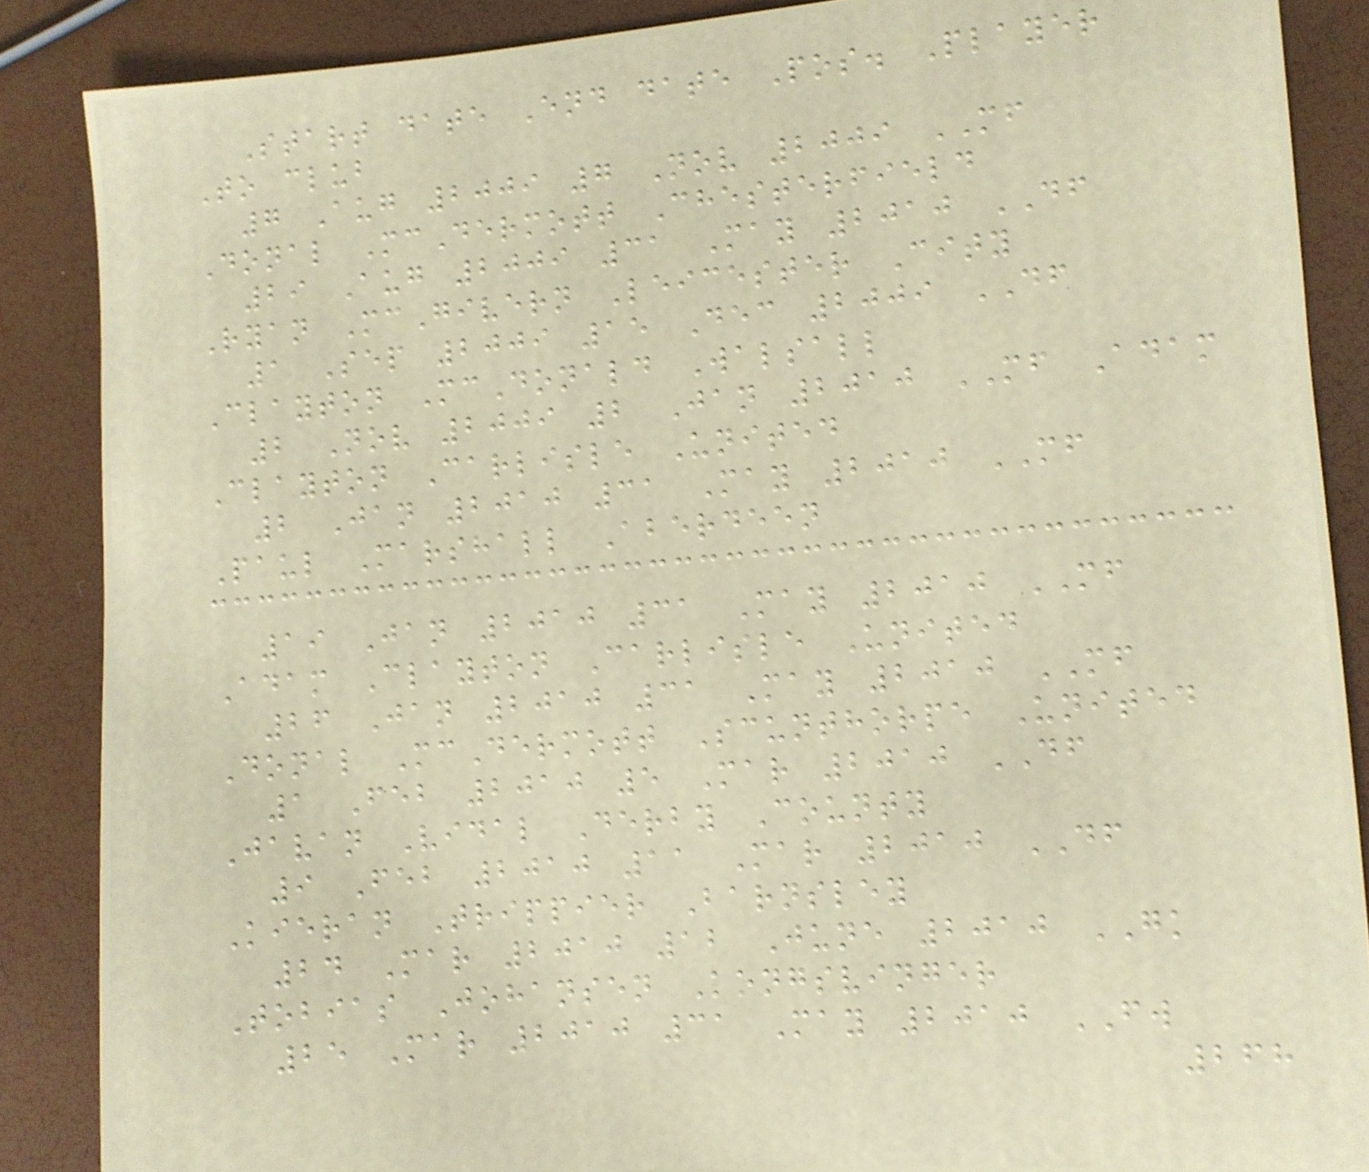Start date End date Pos. Player
To club
7 Aug 2009 7 Nov 2009 MF
Donal McDermott Chesterfield
29 Aug 2009 31 May 2010 DF
Ryan McGivern Leicester City
1 Sep 2009 15 Dec 2009 DF
Clayton McDonald Walsall
2 Nov 2009 2 Jan 2010 MF Adam
Clayton Carlisle United
2 Jan 2010 31 May 2010 MF
Paul Marshall Aberdeen
19 Jan 2010 31 May 2010 MF
Adam Clayton Carlisle United
26 Jan 2010 31 May 2010 MF
Donal McDermott Scunthorpe United
1 Feb 2010 5 Mar 2010 DF
Javan Vidal Derby County
9 Feb 2010 11 Mar 2010 DF
Kieran Trippier Barnsley
24 Mar 2010 12 June 2010 GK
Tobias Johansen Kongsvinger
25 Mar 2010 31 May 2010 FW
268
